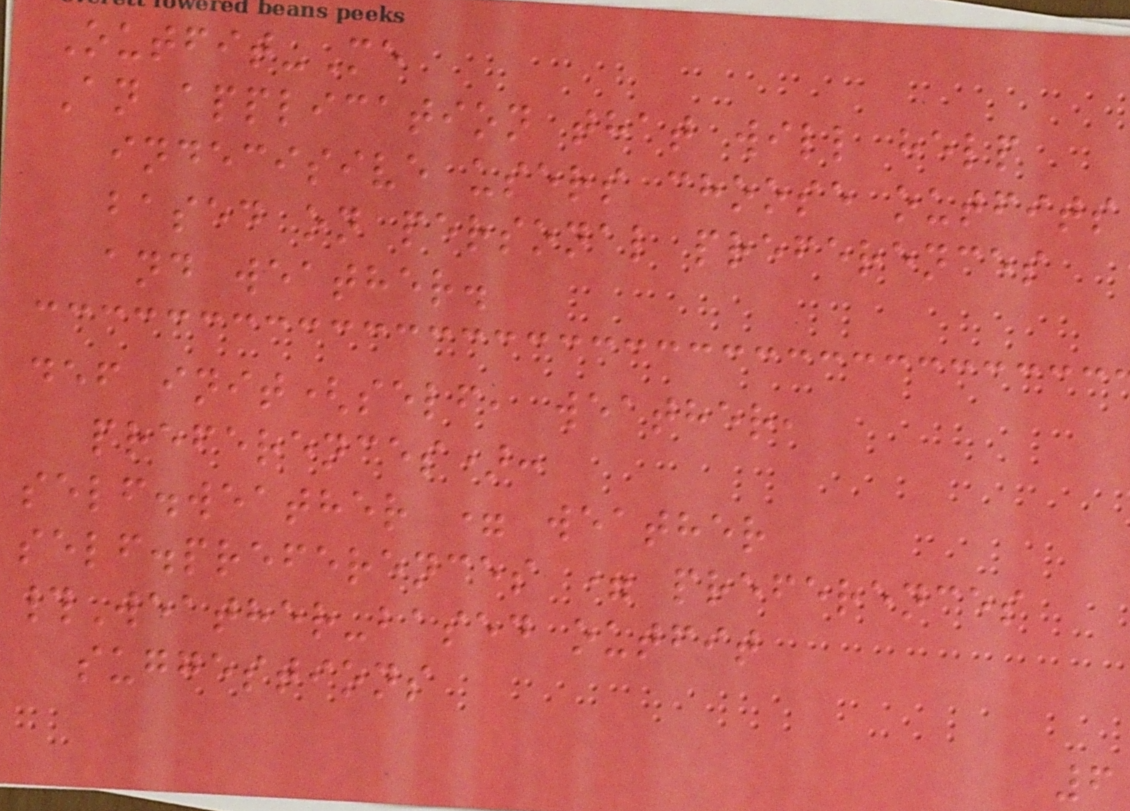Outfit-Me
An application that will help
indecisive users choose outfits
based on personal preferences
and weather.
def init(self, weather,
preferences):
self.weather = weather
self.preferences = preferences
#Weather-based outfit
suggestions
6
